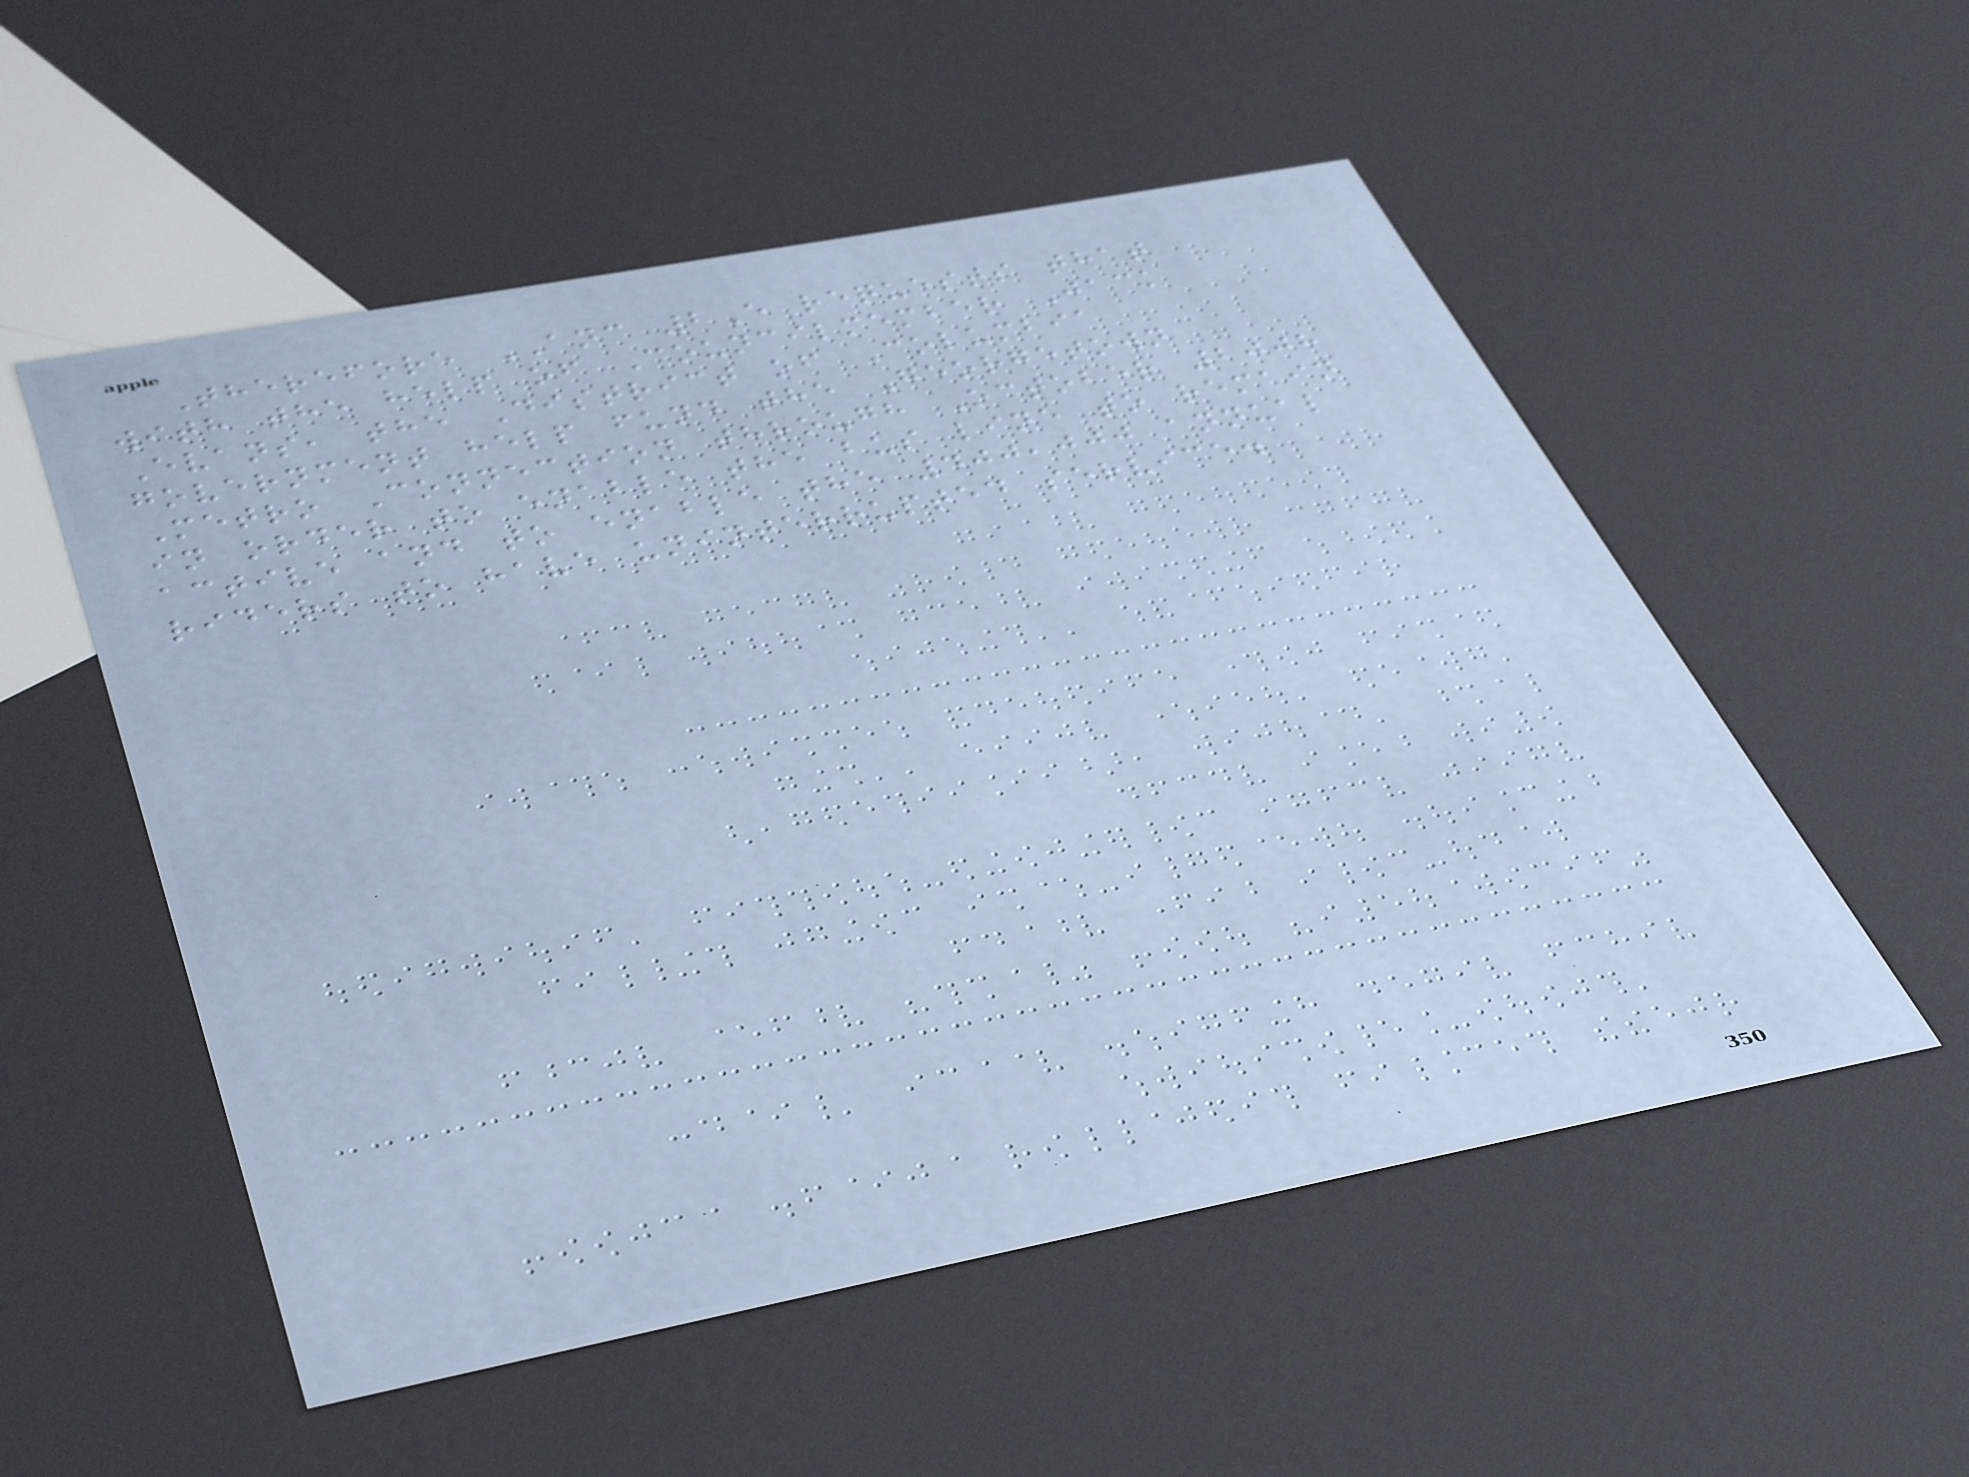Therefore ANC 2E requests that
with the help of Councilmember Jack
Evans, the District of Columbia
government help fund the Georgetown
Metro Connection through October 2008
in order to enable the bus line to remain
active and to enable the 400,000 annual
riders to have uninterrupted service.
